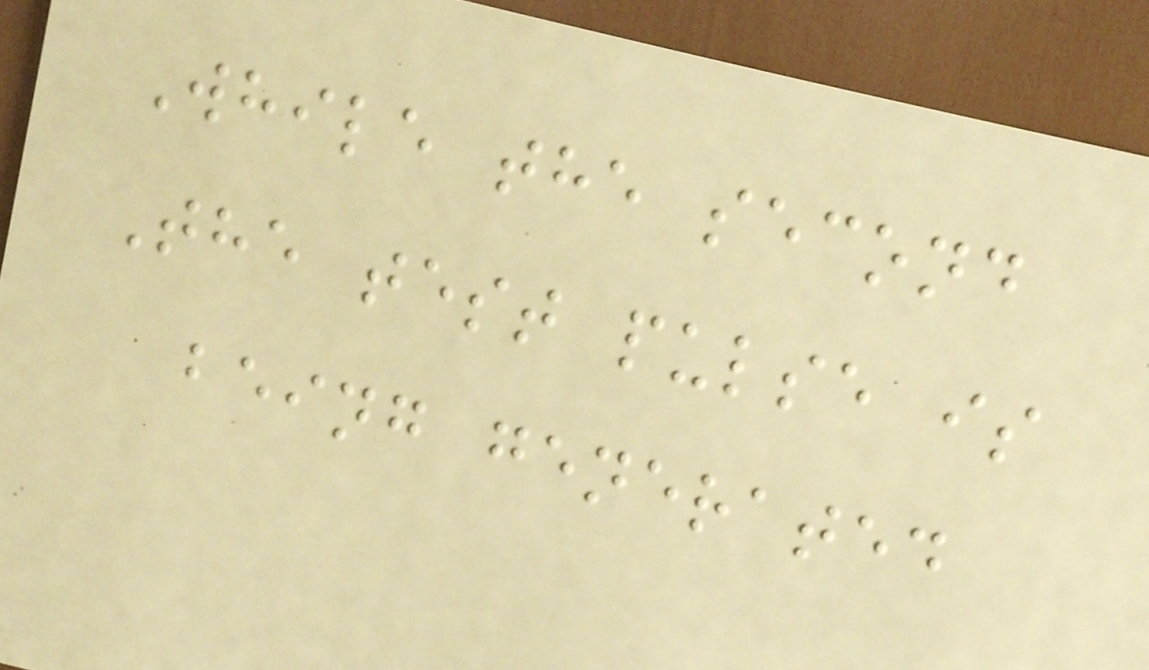While the second
The test pulse is
being generated
